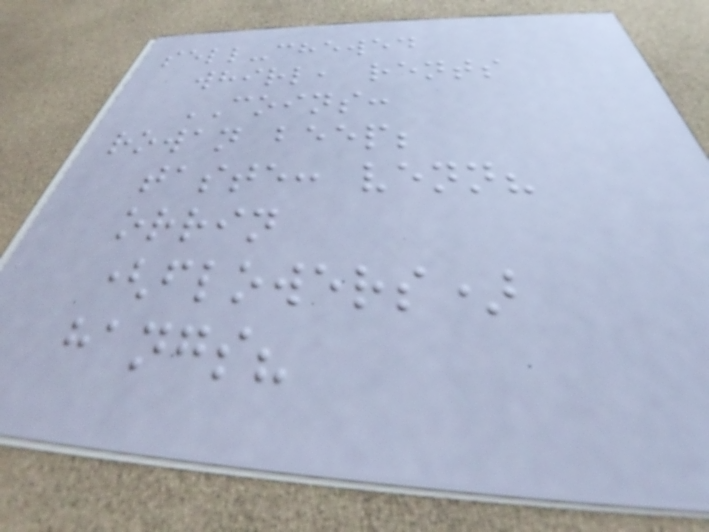sell-chewed
whirl, rents
COINS:
rowan beep;
taste: venn?
orrin
(flowers)
hangs?
